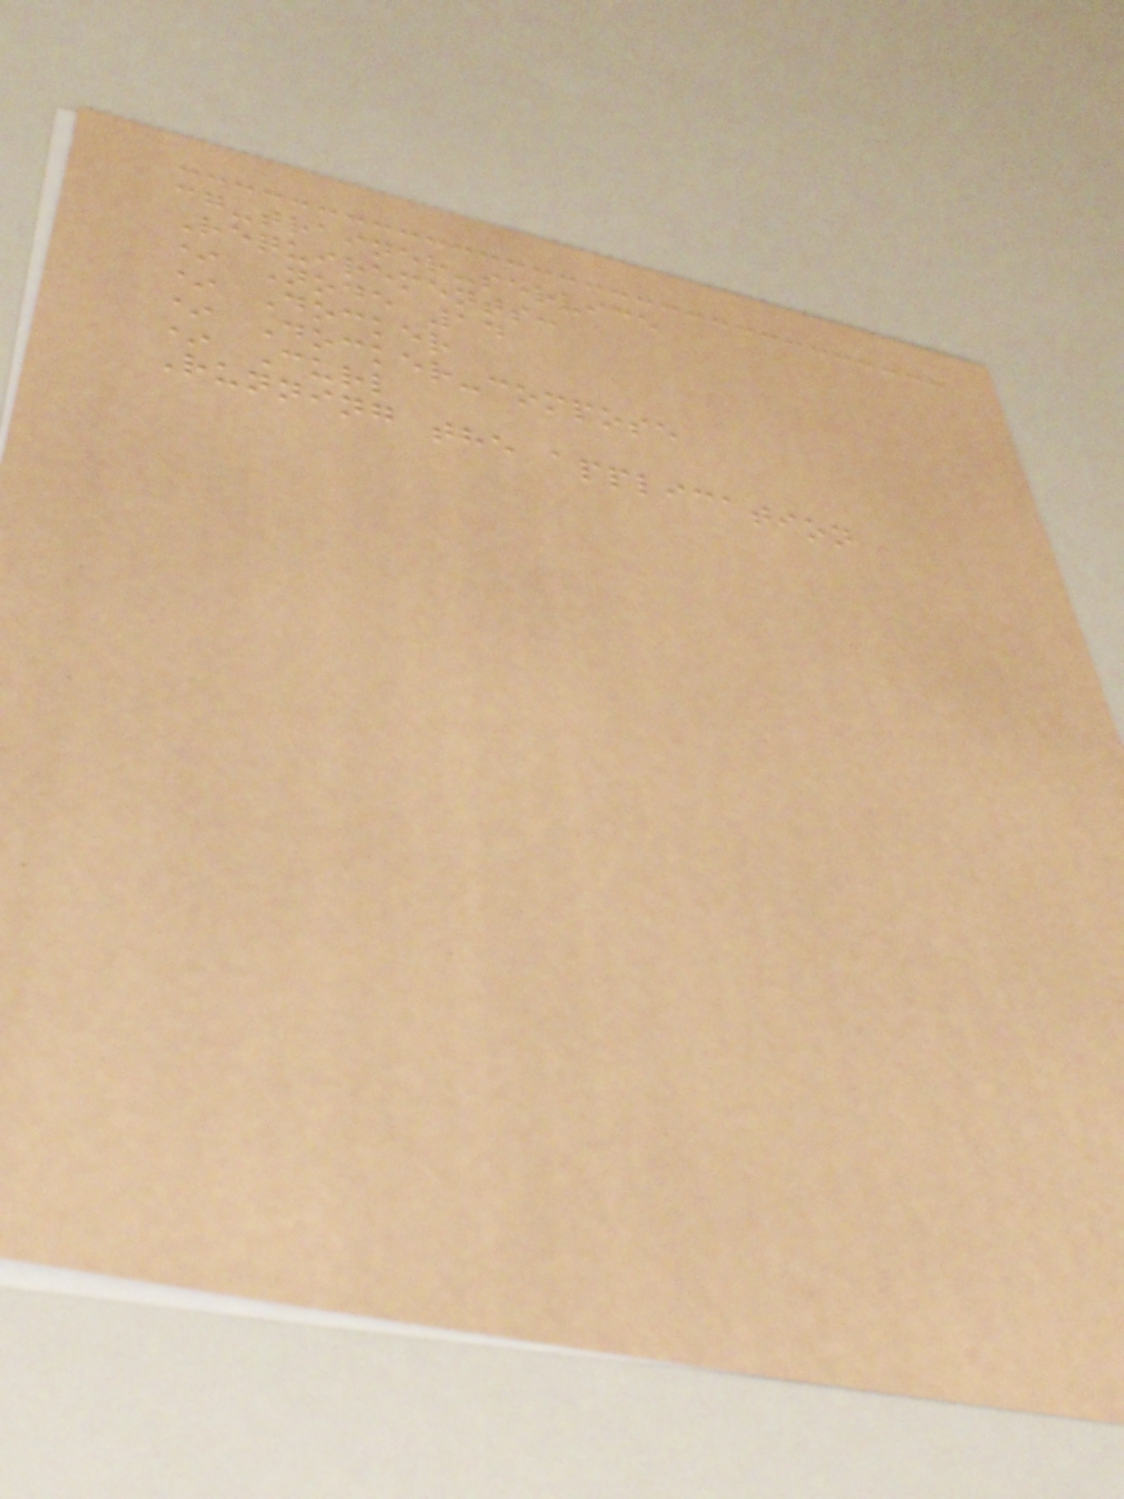cg-trainer-service
Requirements:
* Node 14
* Docker
* Docker-compose
* Curl
Running the application
